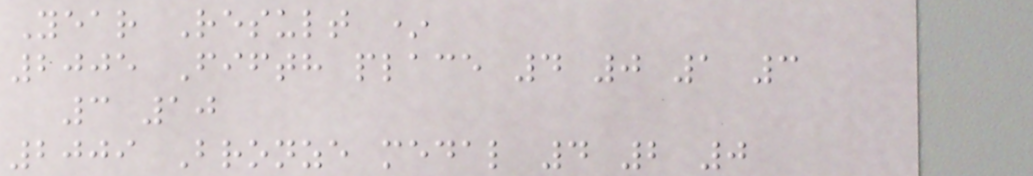Year Result *
2005 Fifth place 4 0 1 3
3 10
2009 Bronze medal 4 2 0
